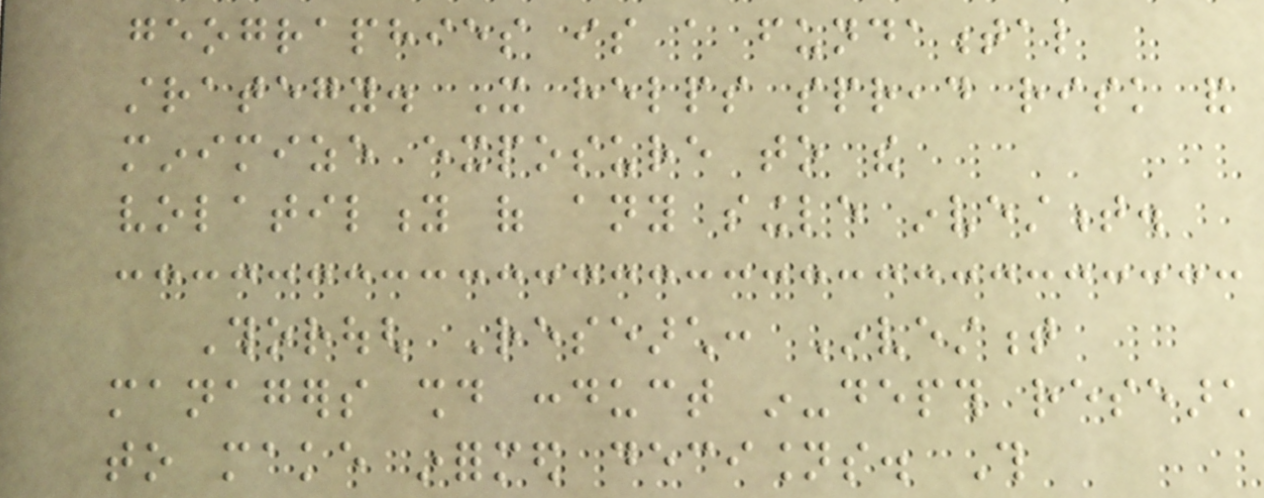geographies is a fundamental
strategy. It helps spread risk and
minimize exposure to the
volatility of any single investment.
Thorough Research: Investment
managers should conduct in-depth research
to make informed decisions. This
